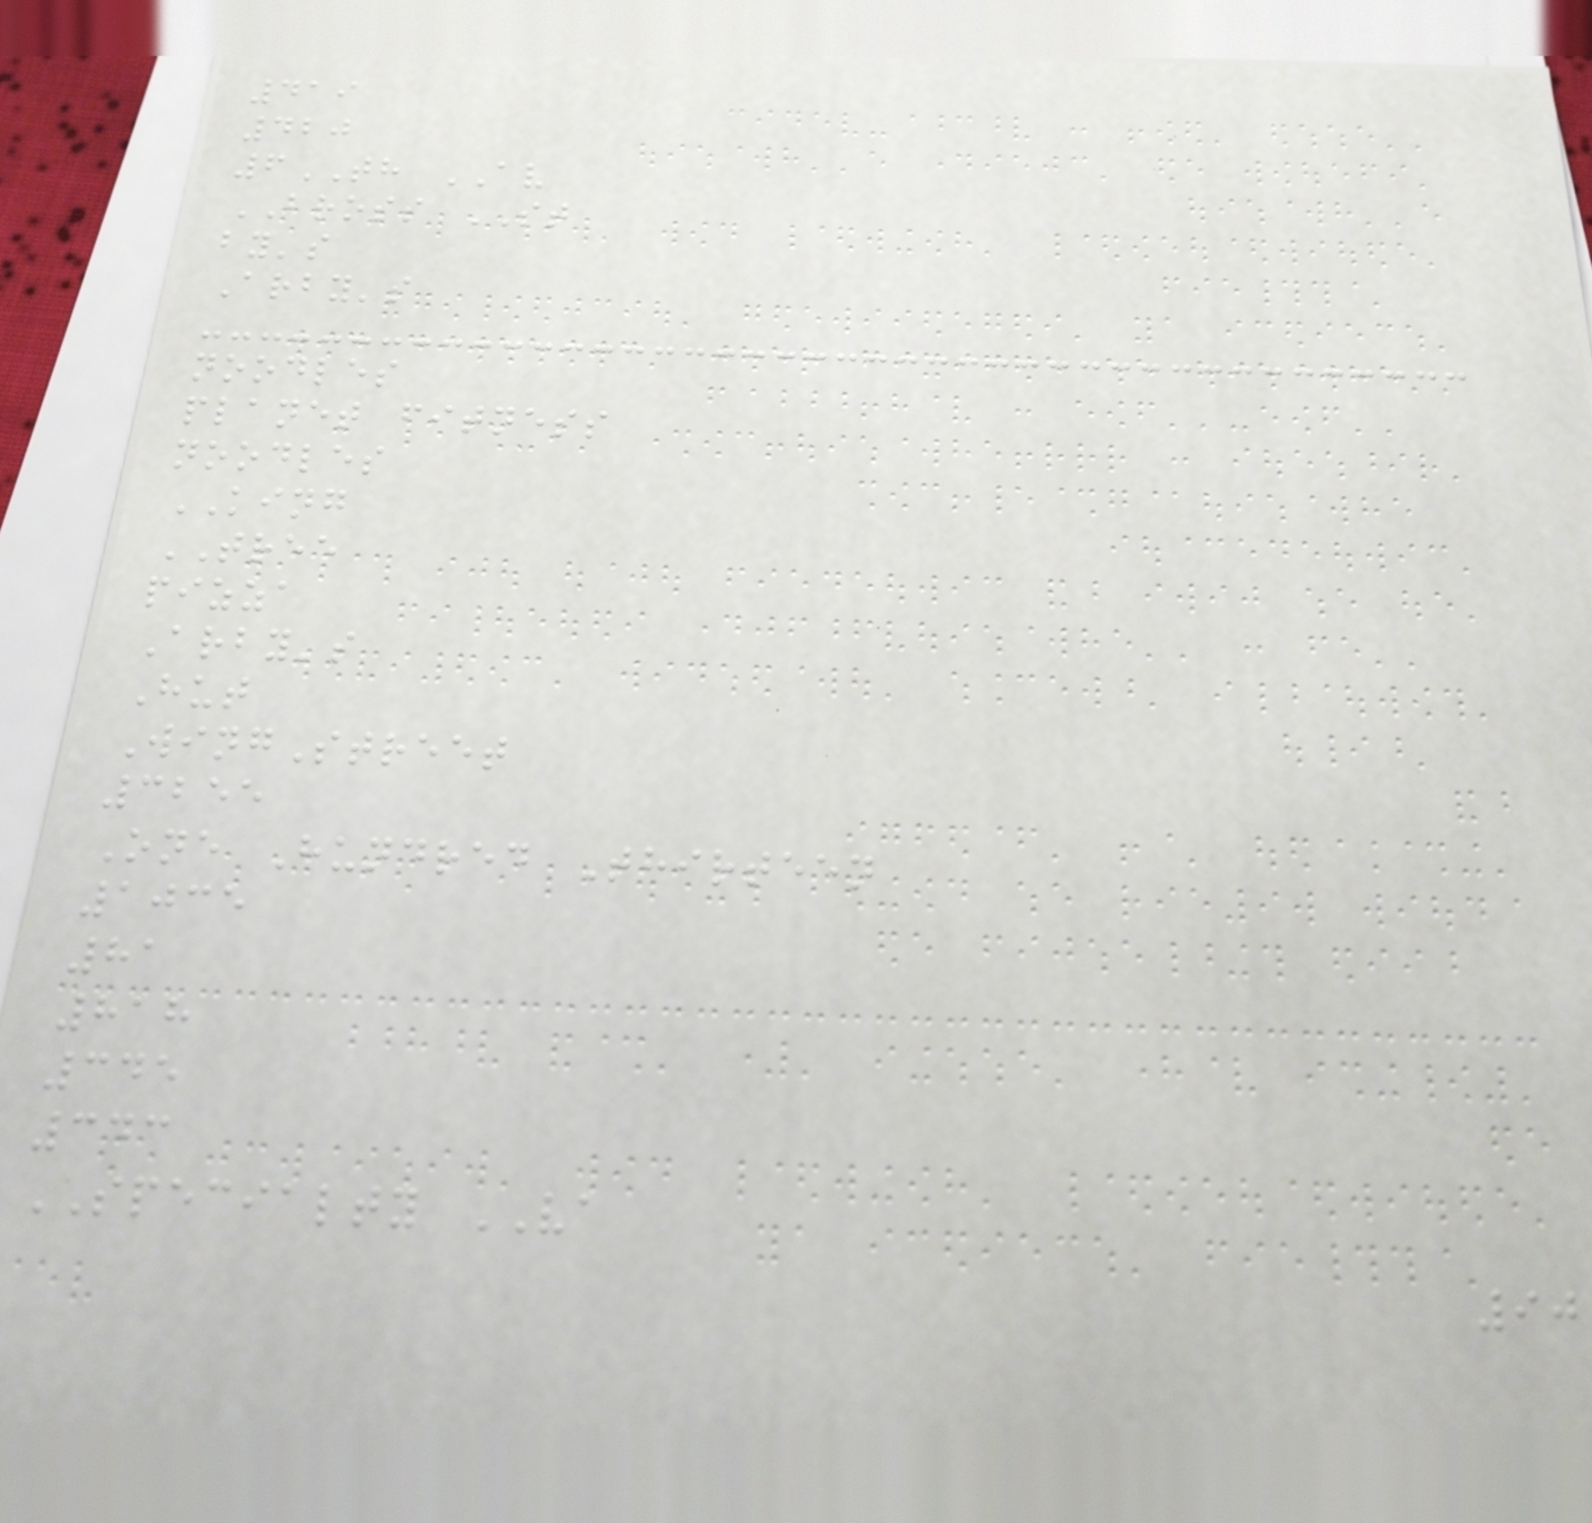419
420
6TH AV
BROSS ST
by's
Arby's
noodles
planet fitness
noodles
KING
TREE
pizza
Arby's
Hut
WingStreet
3255
One Hundred Thirteen
1035
81
818
345
343
SPECIALTY VA
90
